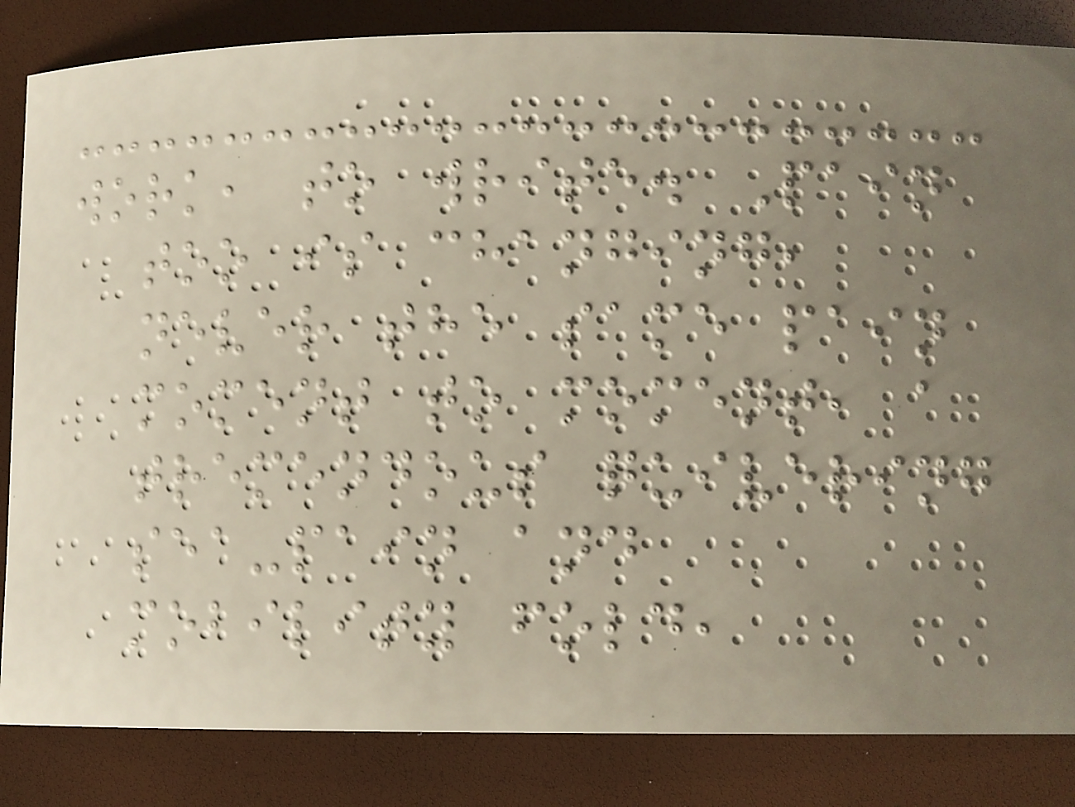work, to write. Pain
too is changing,
never the same pain
moment to moment, a
tremendous quivering
sea-pain and
mobility fold,
